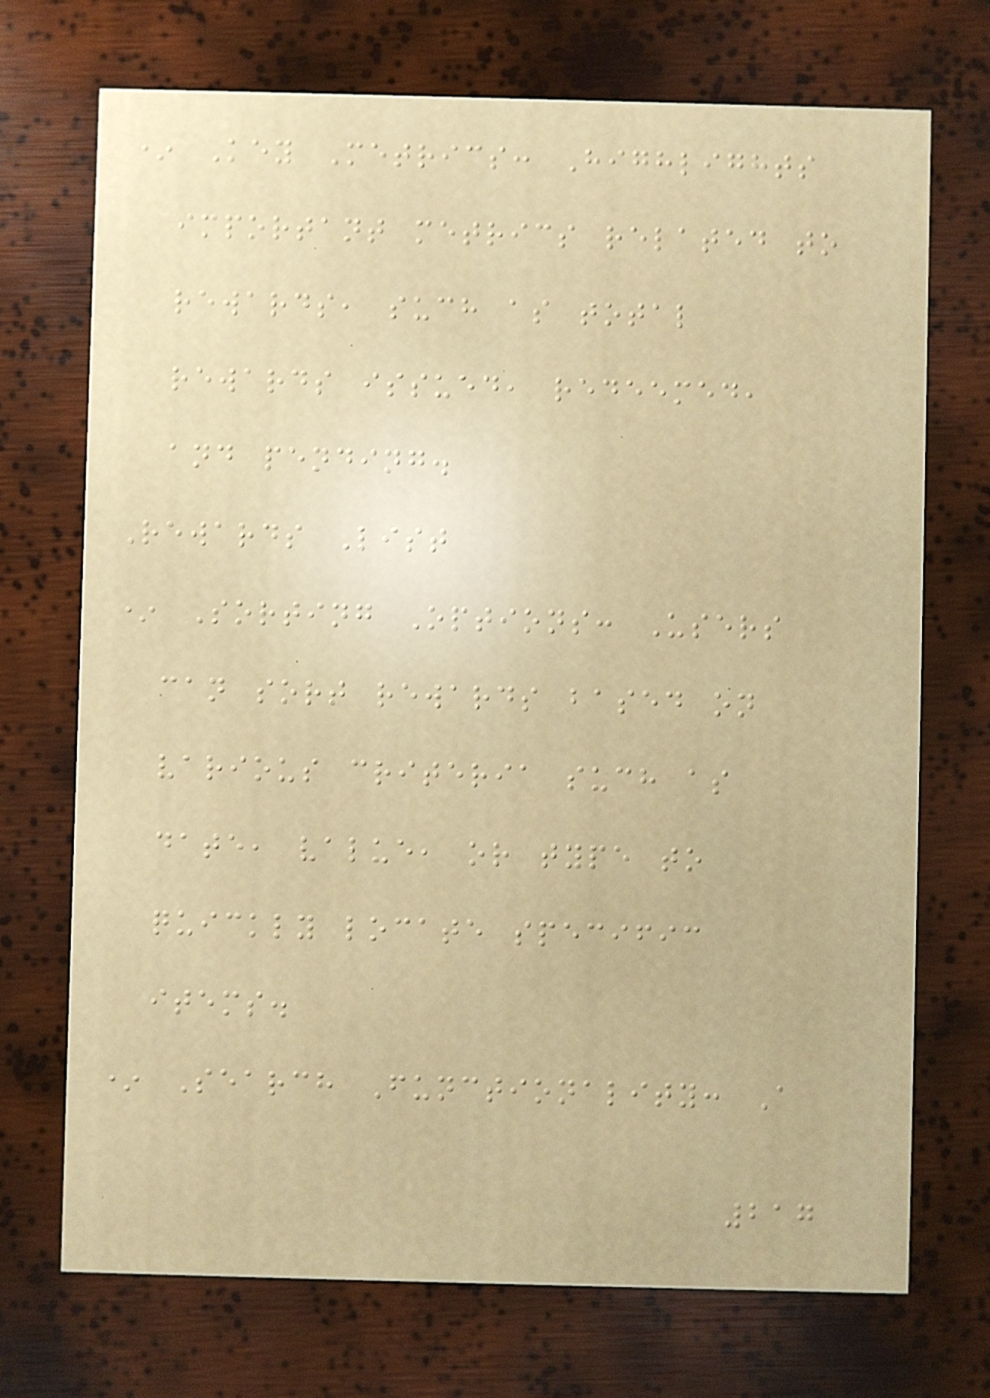* Key Metrics: Highlights
important metrics related to
rewards, such as total
rewards issued, redeemed,
and pending.
Rewards List
* Sorting Options: Users
can sort rewards based on
various criteria such as
date, value, or type to
quickly locate specific
items.
* Search Functionality: A
217
